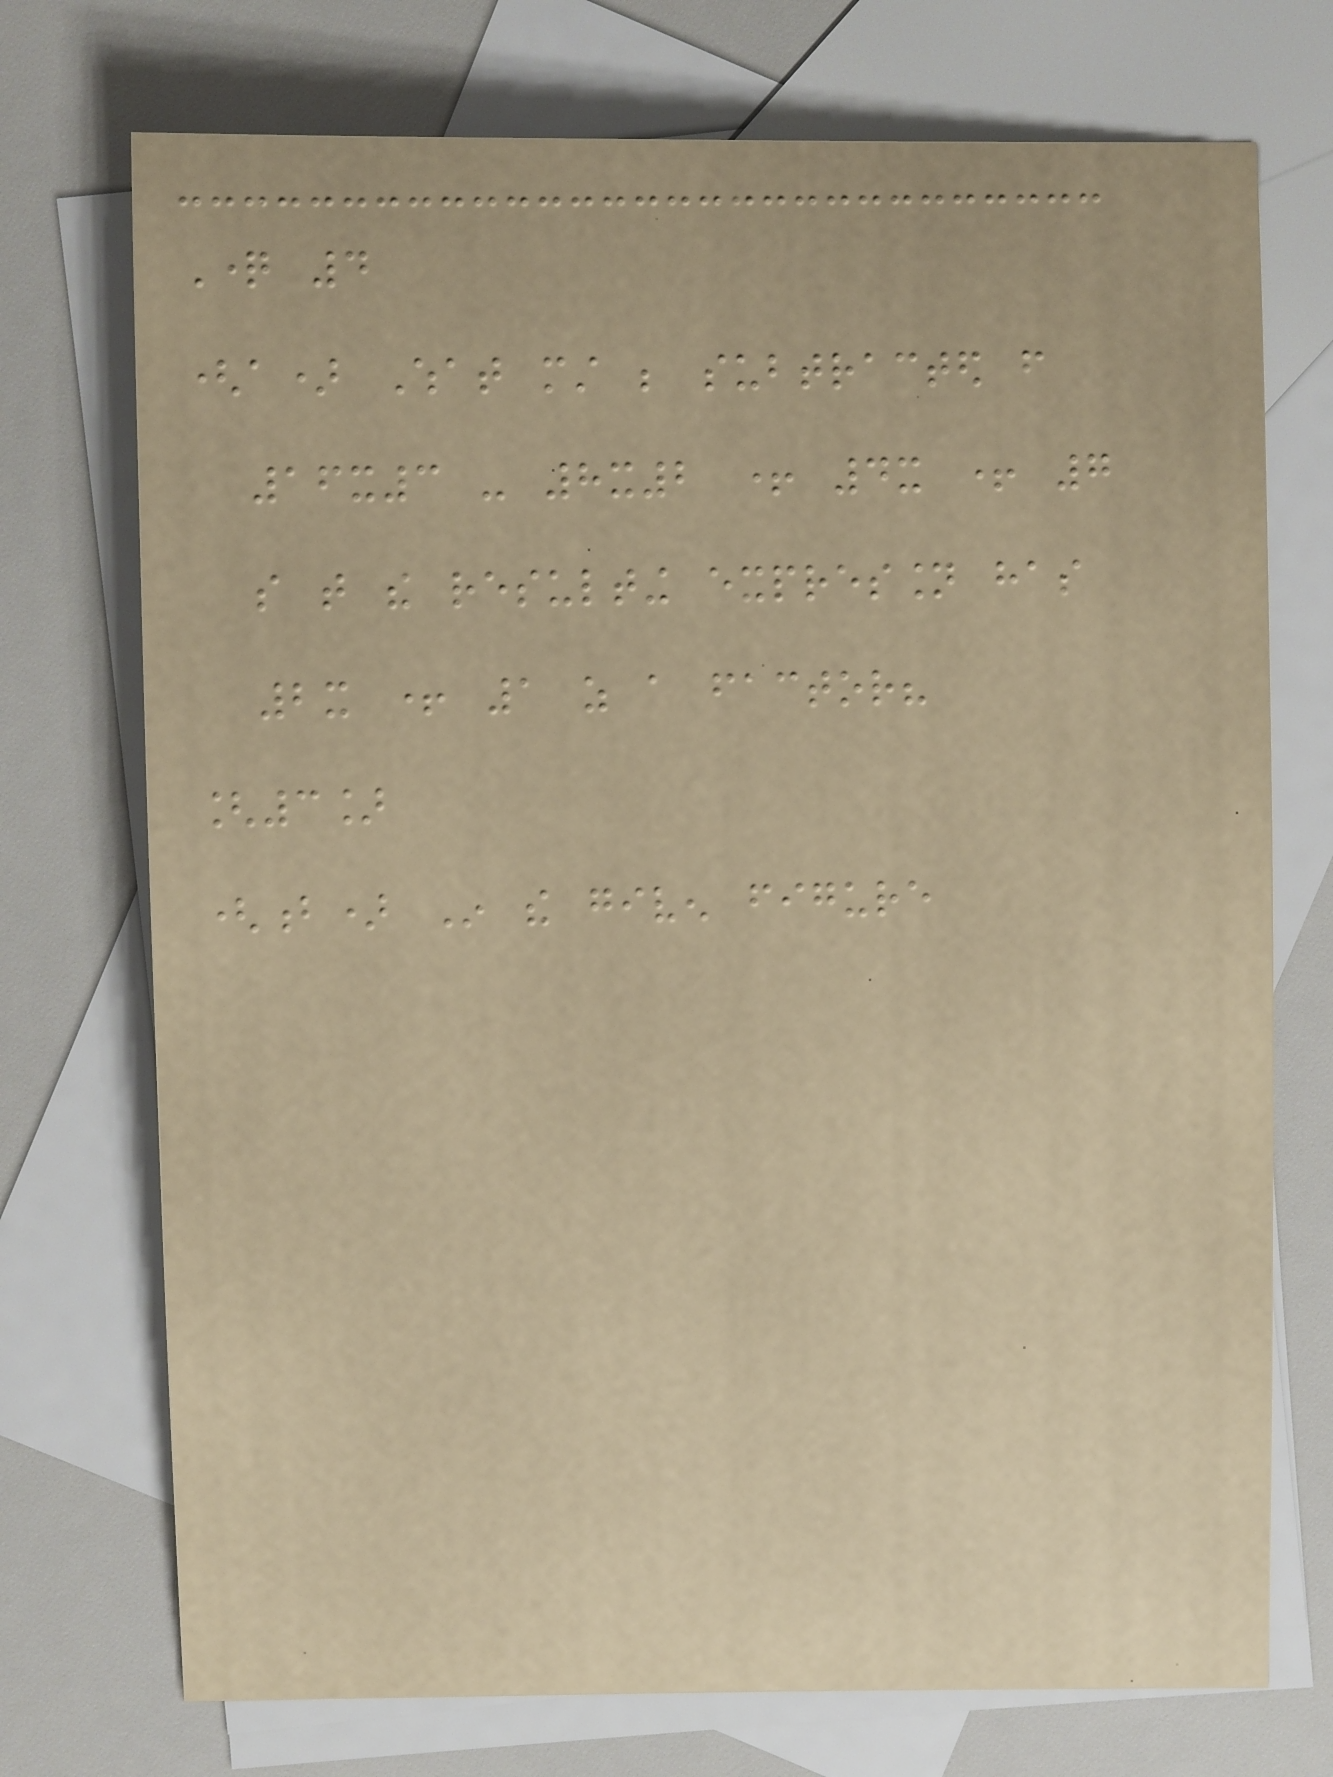Question 4
(a) What must be subtracted from
16x3 - 8x2 + 4x + 7
so that the resulting expression has
2x + 1 as a factor?
[3]
(b) In the given figure
